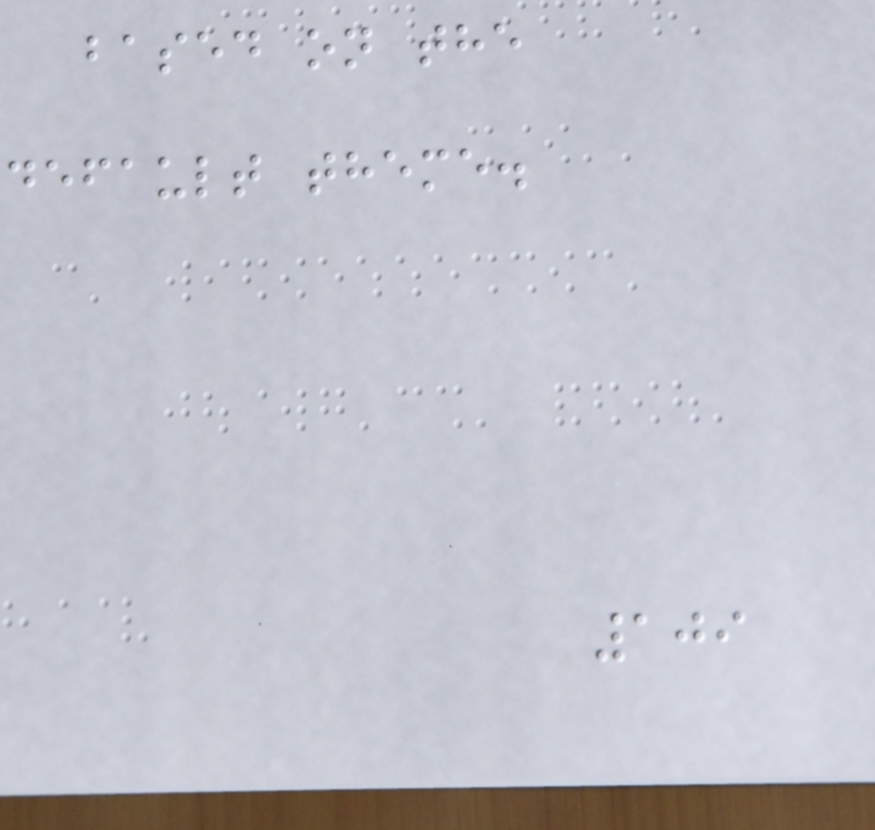based on the
default theme.
109
